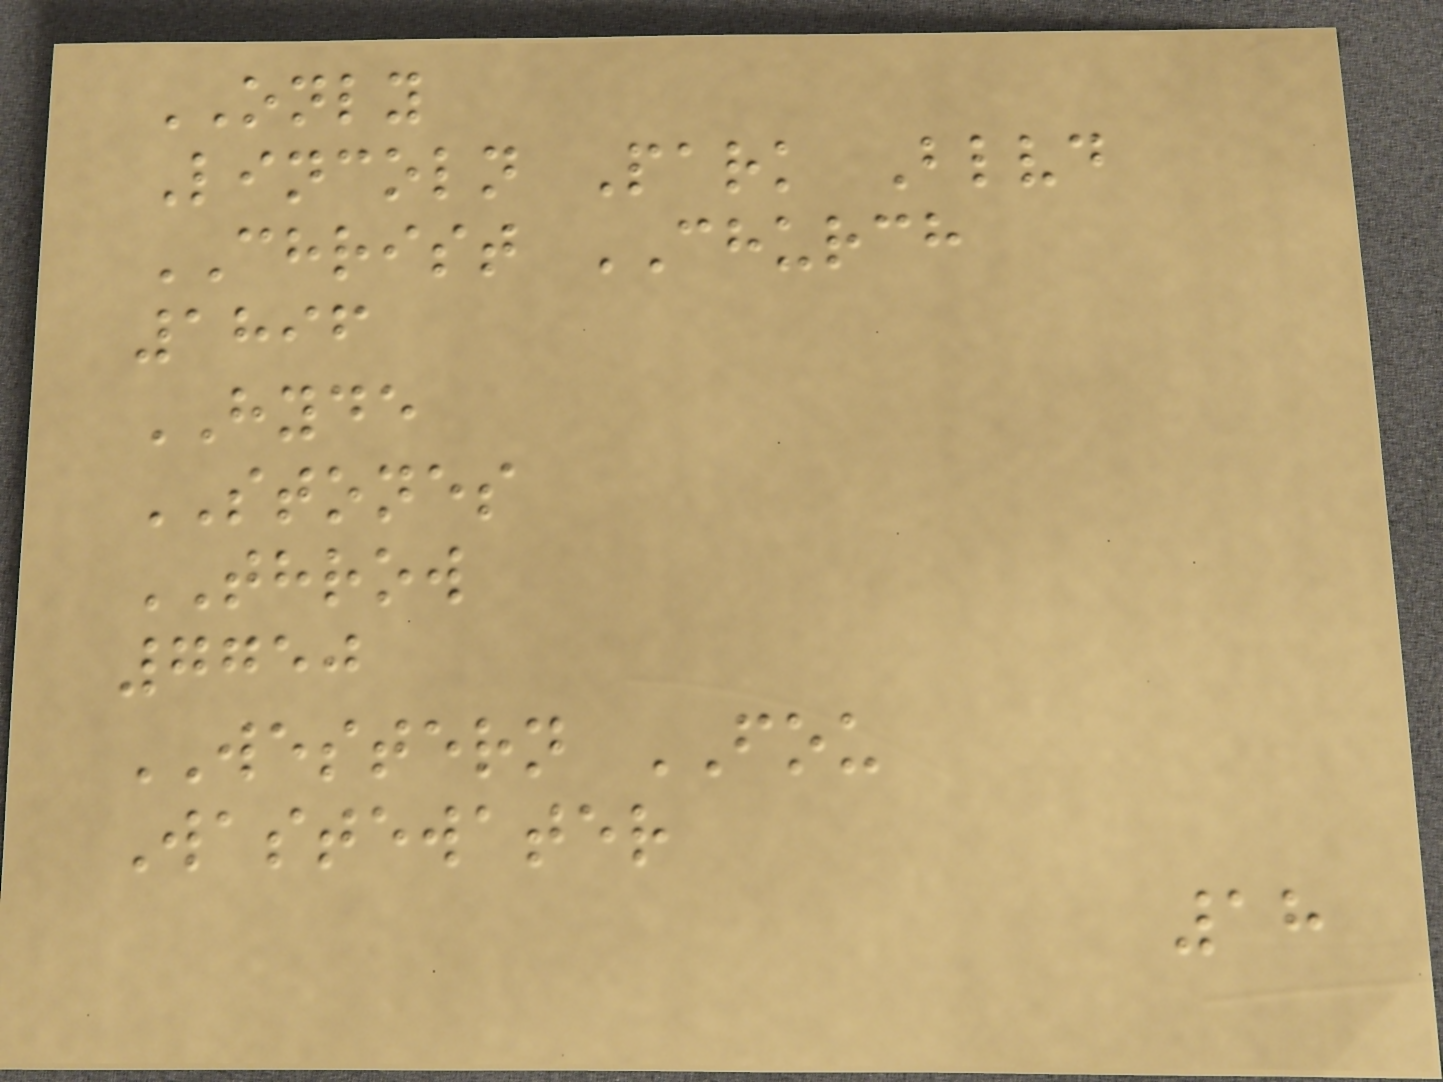ONLY
Lincoln Park Blvd
CHRIST CHURCH
1896
HYDE
STONES
THROW
7750
WESTERN FOU
Wastewater
18
